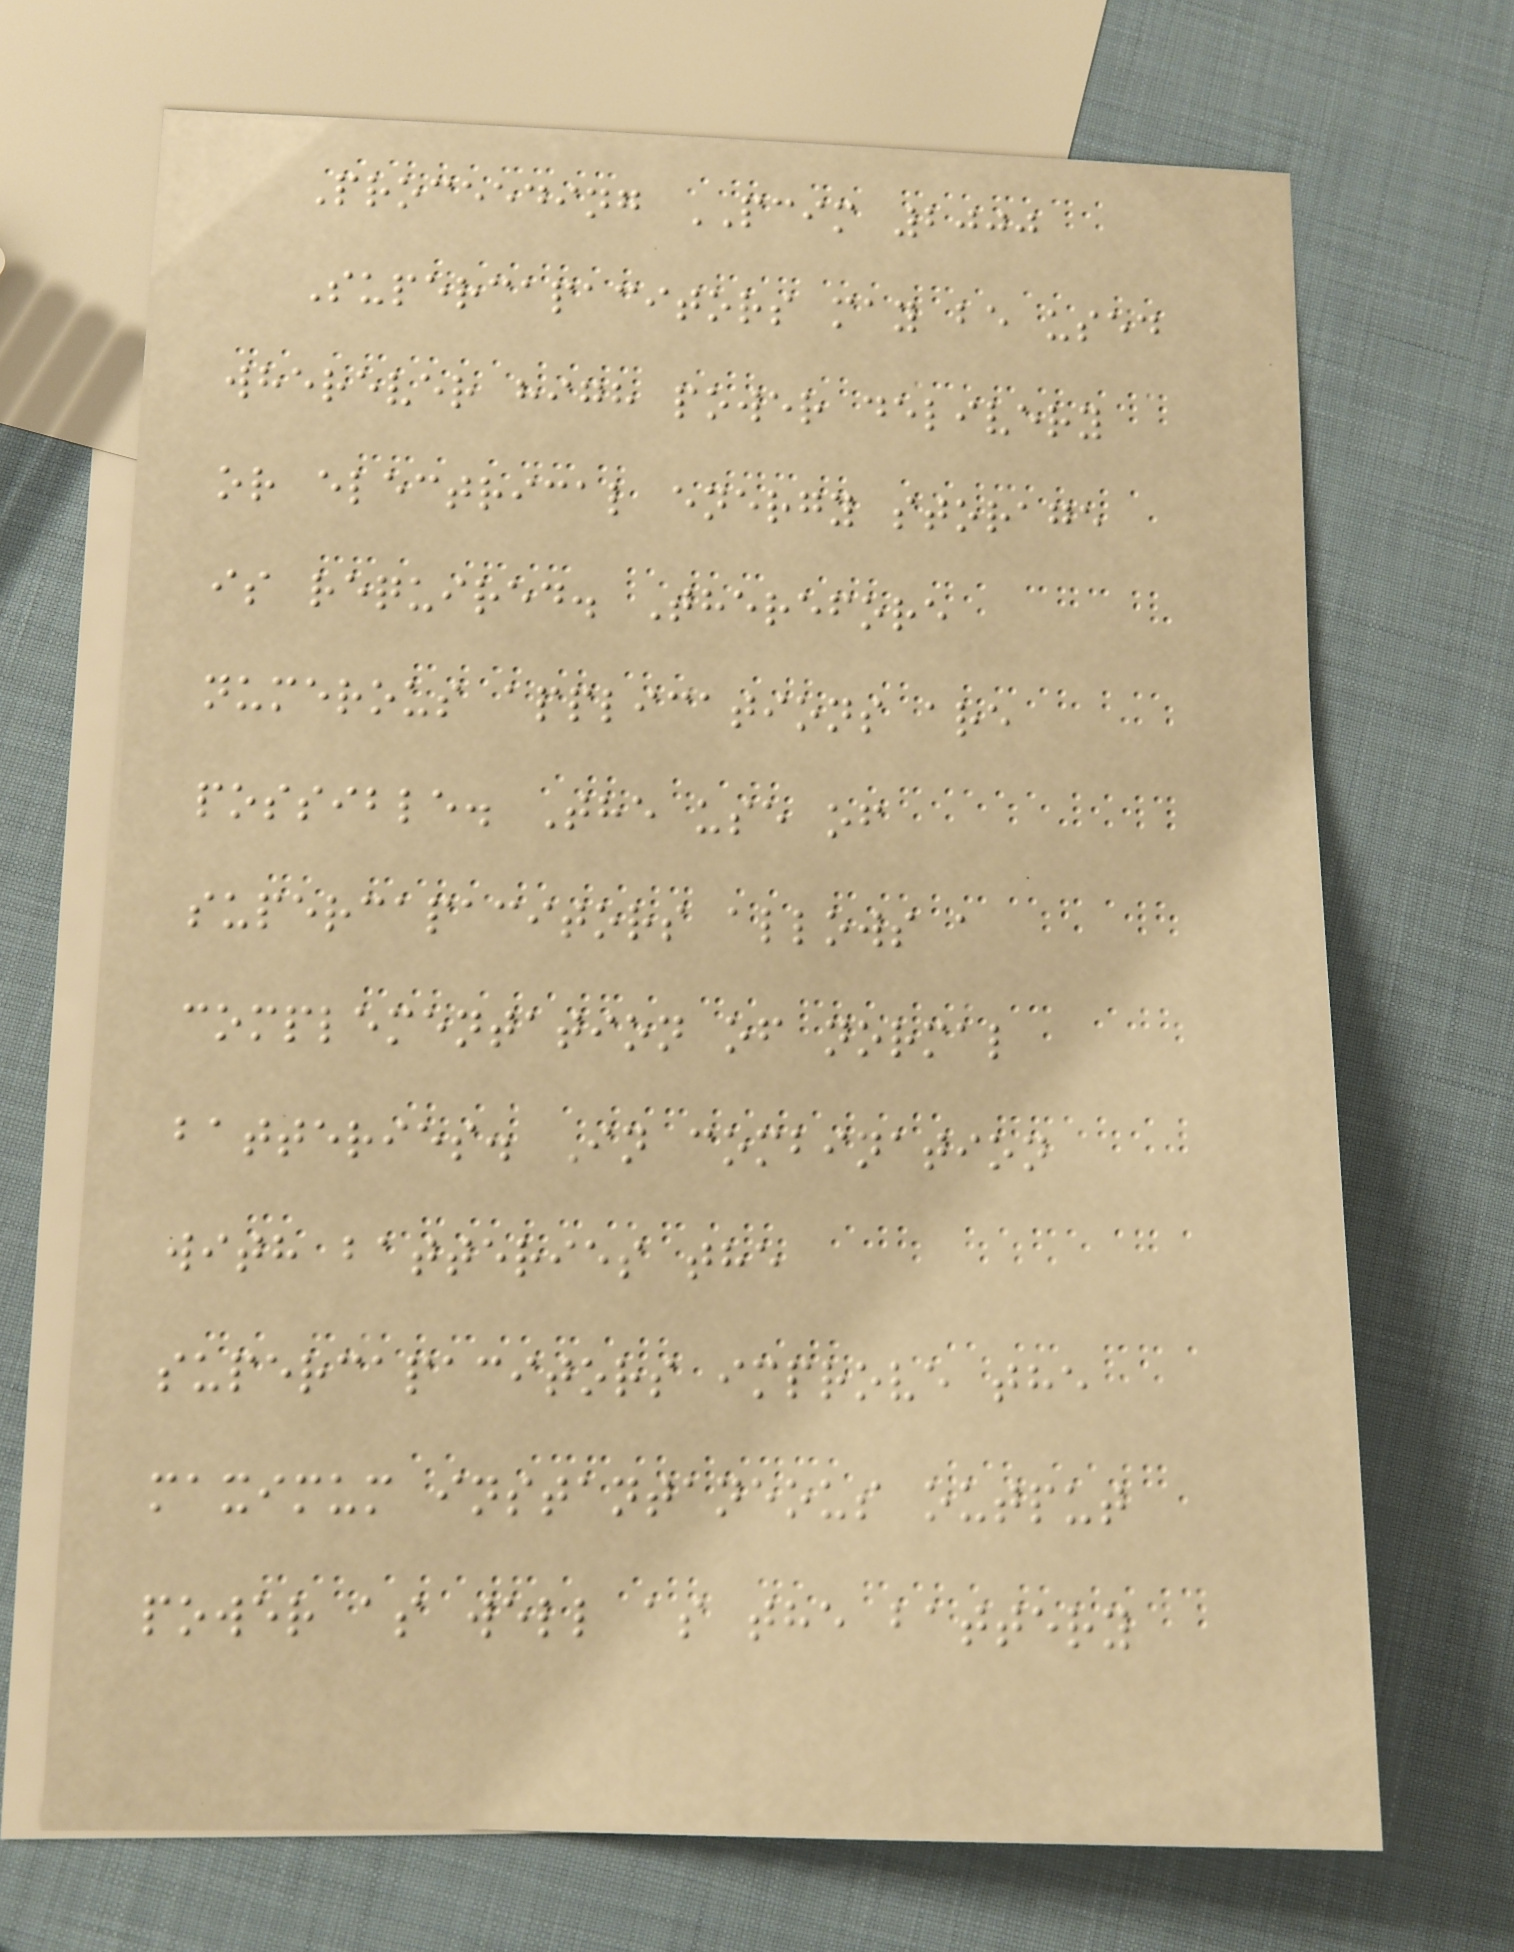Proceeding PCIM 2000
Supercapacitors may be used
wherever high power delivery
or electrical energy storage
is required. Therefore
numerous applications are
possible. The use of
supercapacitors allows a
complementation of normal
batteries. In combination
with batteries the
supercapacitors improve the
maximum instantaneous output
power as well as the battery
